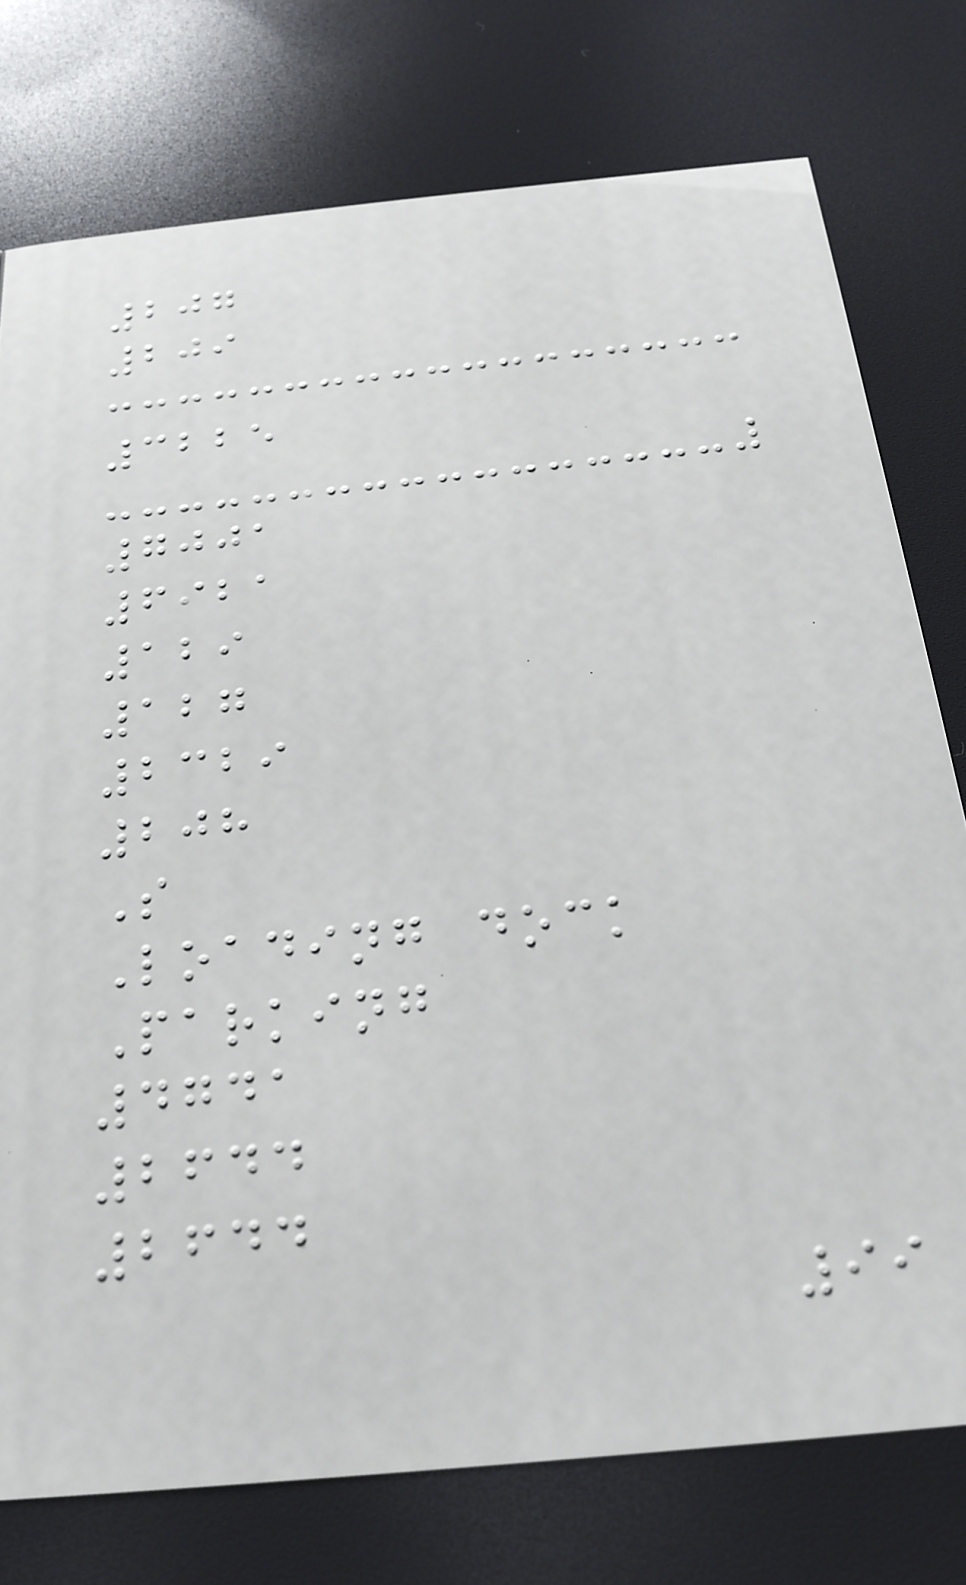207
209
3225
7001
6921
129
127
2329
208
S
Loading dock
Parking
4741
2644
2644
99
